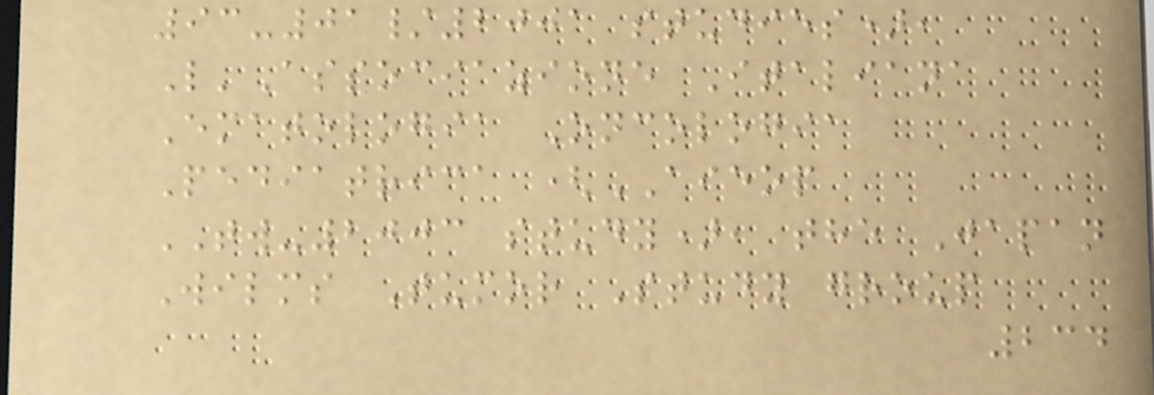93-01/2001 studies),
L'Associazione Italiana
Ematologia Oncologia
Pediatrica (AIEOP
TW-2003 study), the Japan
Wilms Tumor Study group
234
